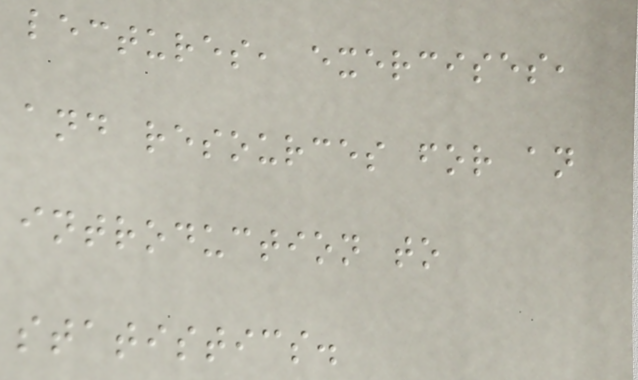lectures, exercises,
and resources for an
introduction to
statistics.
